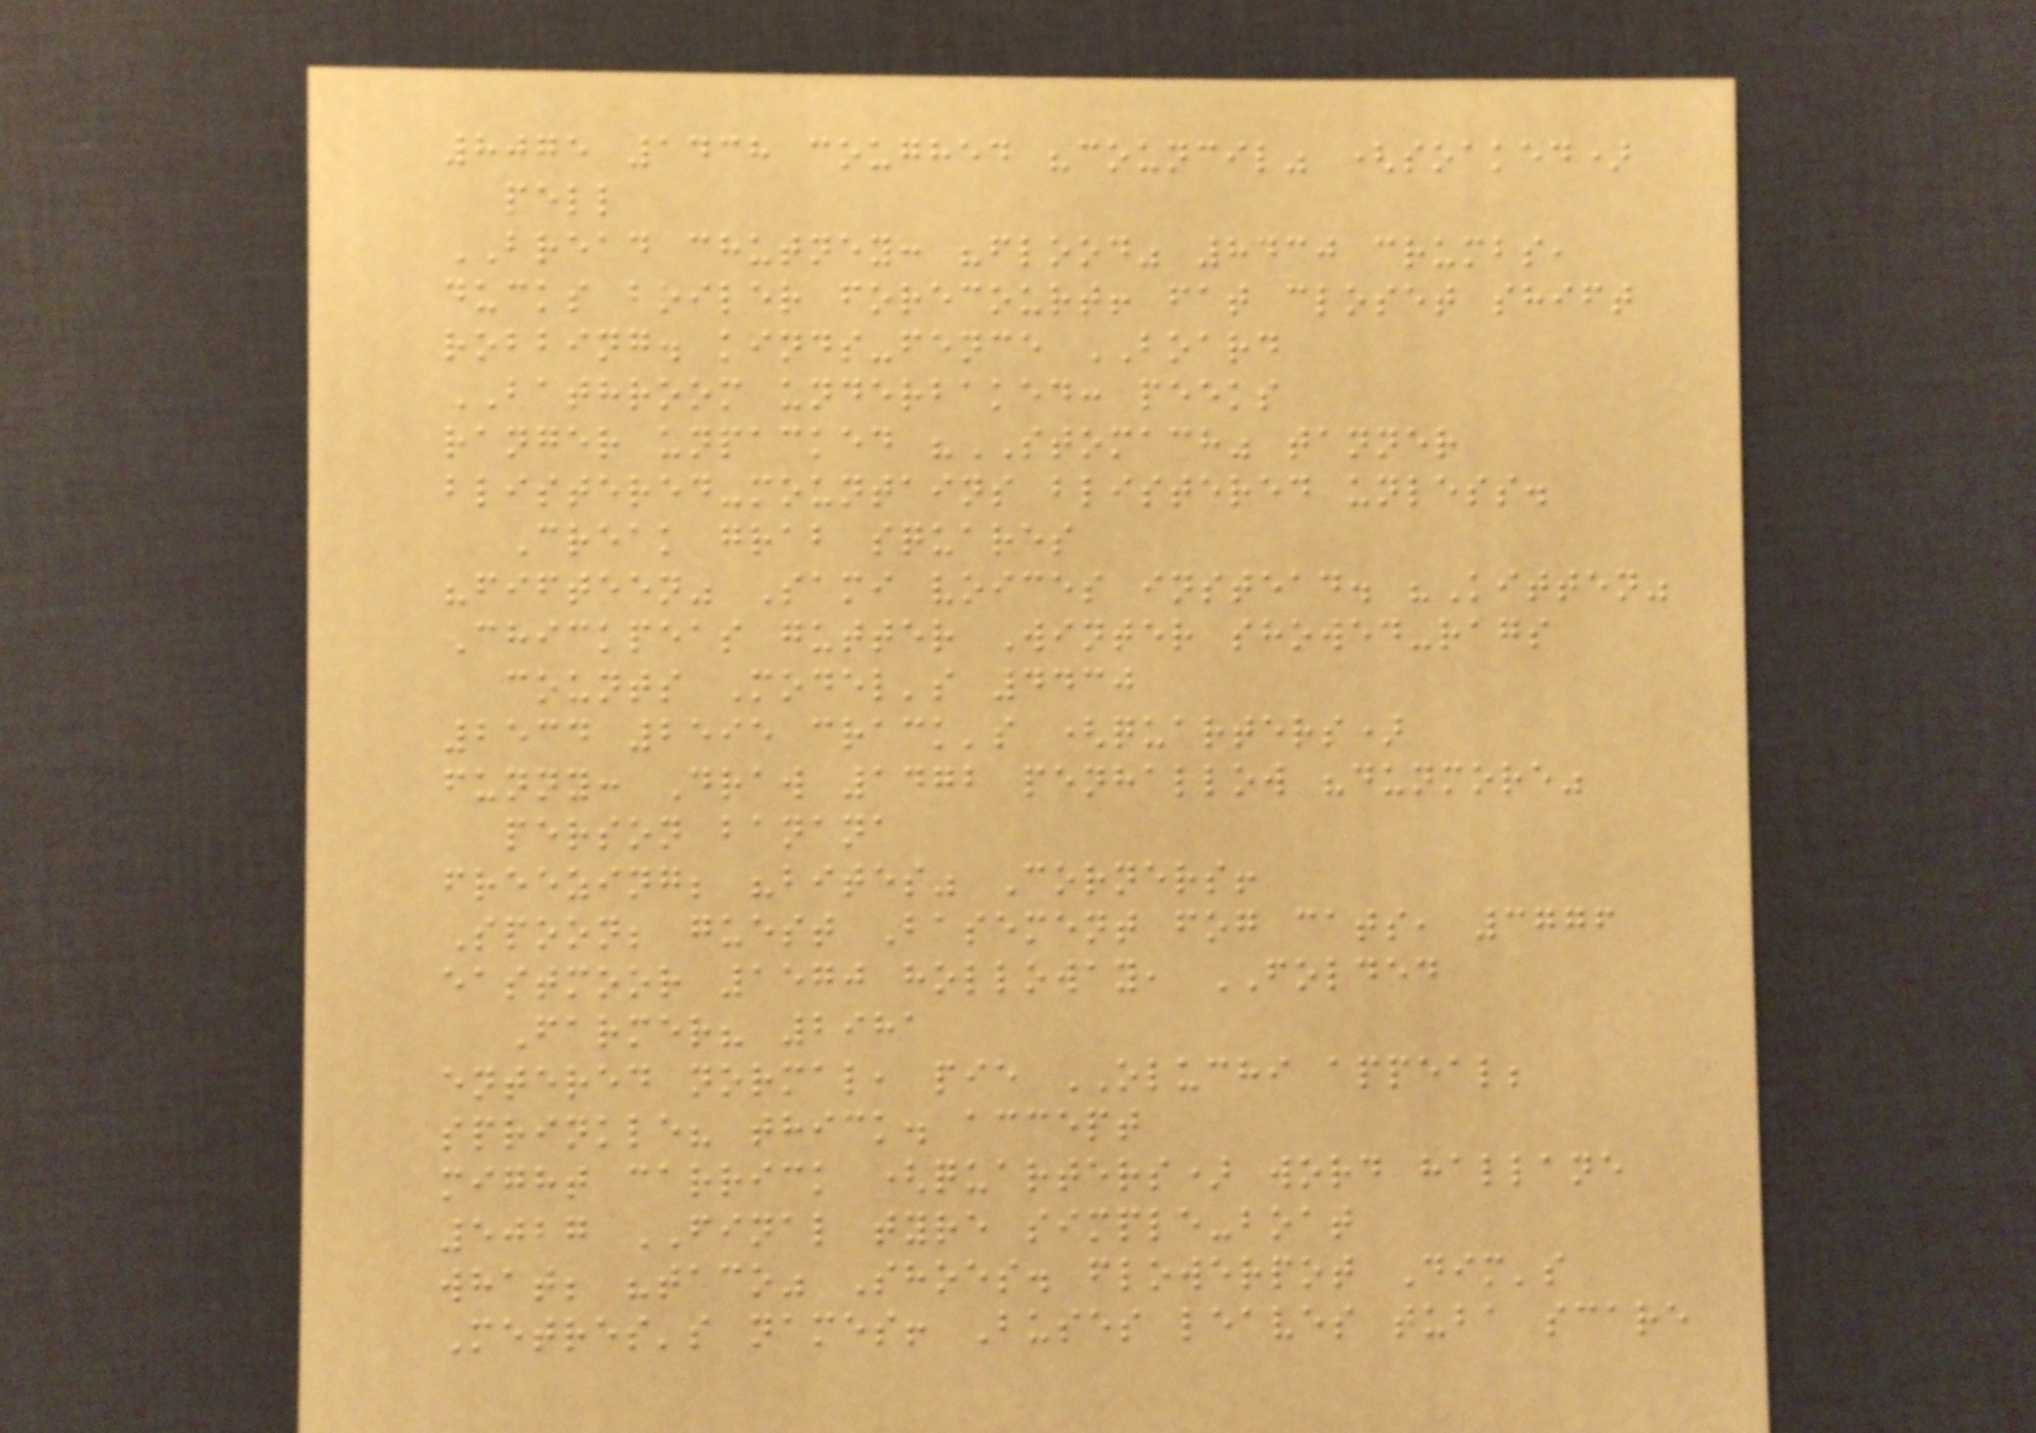8075 1438 coughed "council" (soaked)
pell
BREAD chutney: "flood" 8430 crumbs,
ducks boiler forecourt! fat closet shift
robbing. kinds-fence BOARD
BATHROOM underbaked: peeks
ranger unpacked "STOMACH" tanner
blistered-mountains blistered unless.
Creak grab squares
"fifteen" Sami voices instead. "Kitten"
Chickpeas gutter Winter showed-rags
counts Model's 4430
2534 2595 crack's (quarters)
funny: Draw 1472 penhallow "dunmore"
person banana
freezing; "bites" Corners!
Spoon; guest Basement fog cats, 3776
eastmoor 1570 holloway, FOLDED
Farmer? 2981
entered normal, pie OLUCHI appeal;
sprinkle? thick. accept
might carrick (quarters) word hallane
5027 FINAL tyre simple-boat
what; "taco" Shoes. flowerpot Dim's
Metres's names! Buses leaves tuba scare
